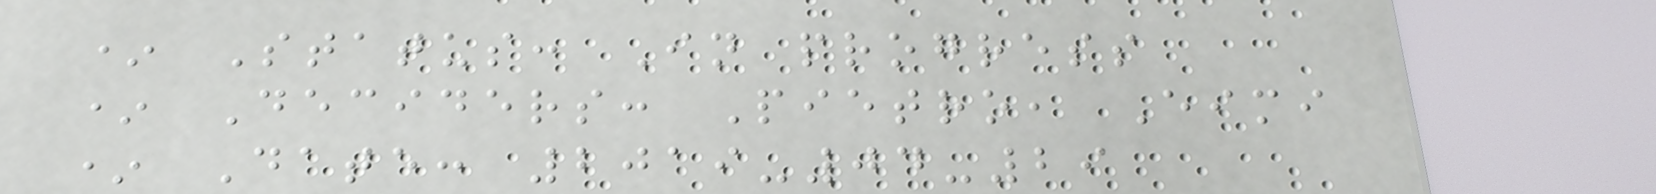* Status: In progress
* Deciders: Pietro, Eimi
* Date: 2019-04-29
